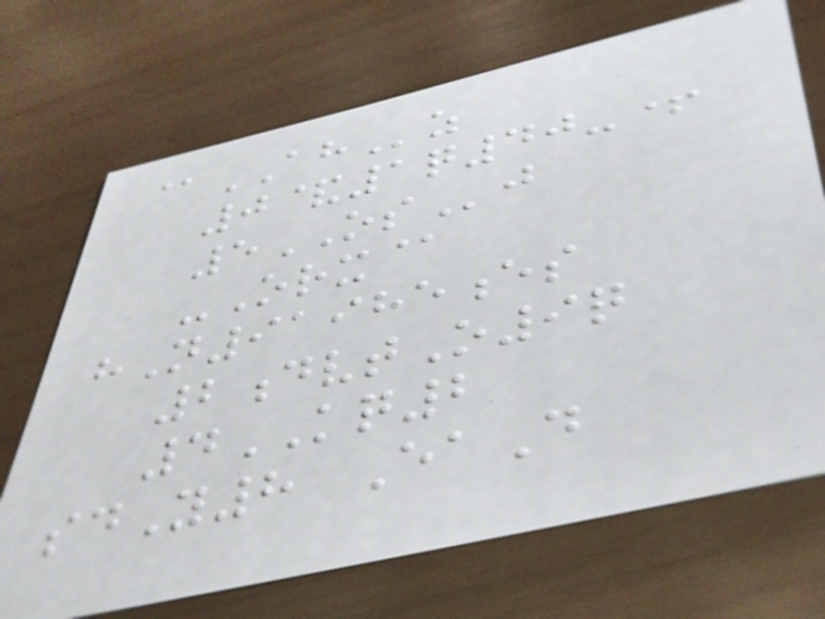@AHz
0&1q40-+
5OSj
-Orx@
hN91985es
2dvtO9q
4KQ2
sdY8 EaD
